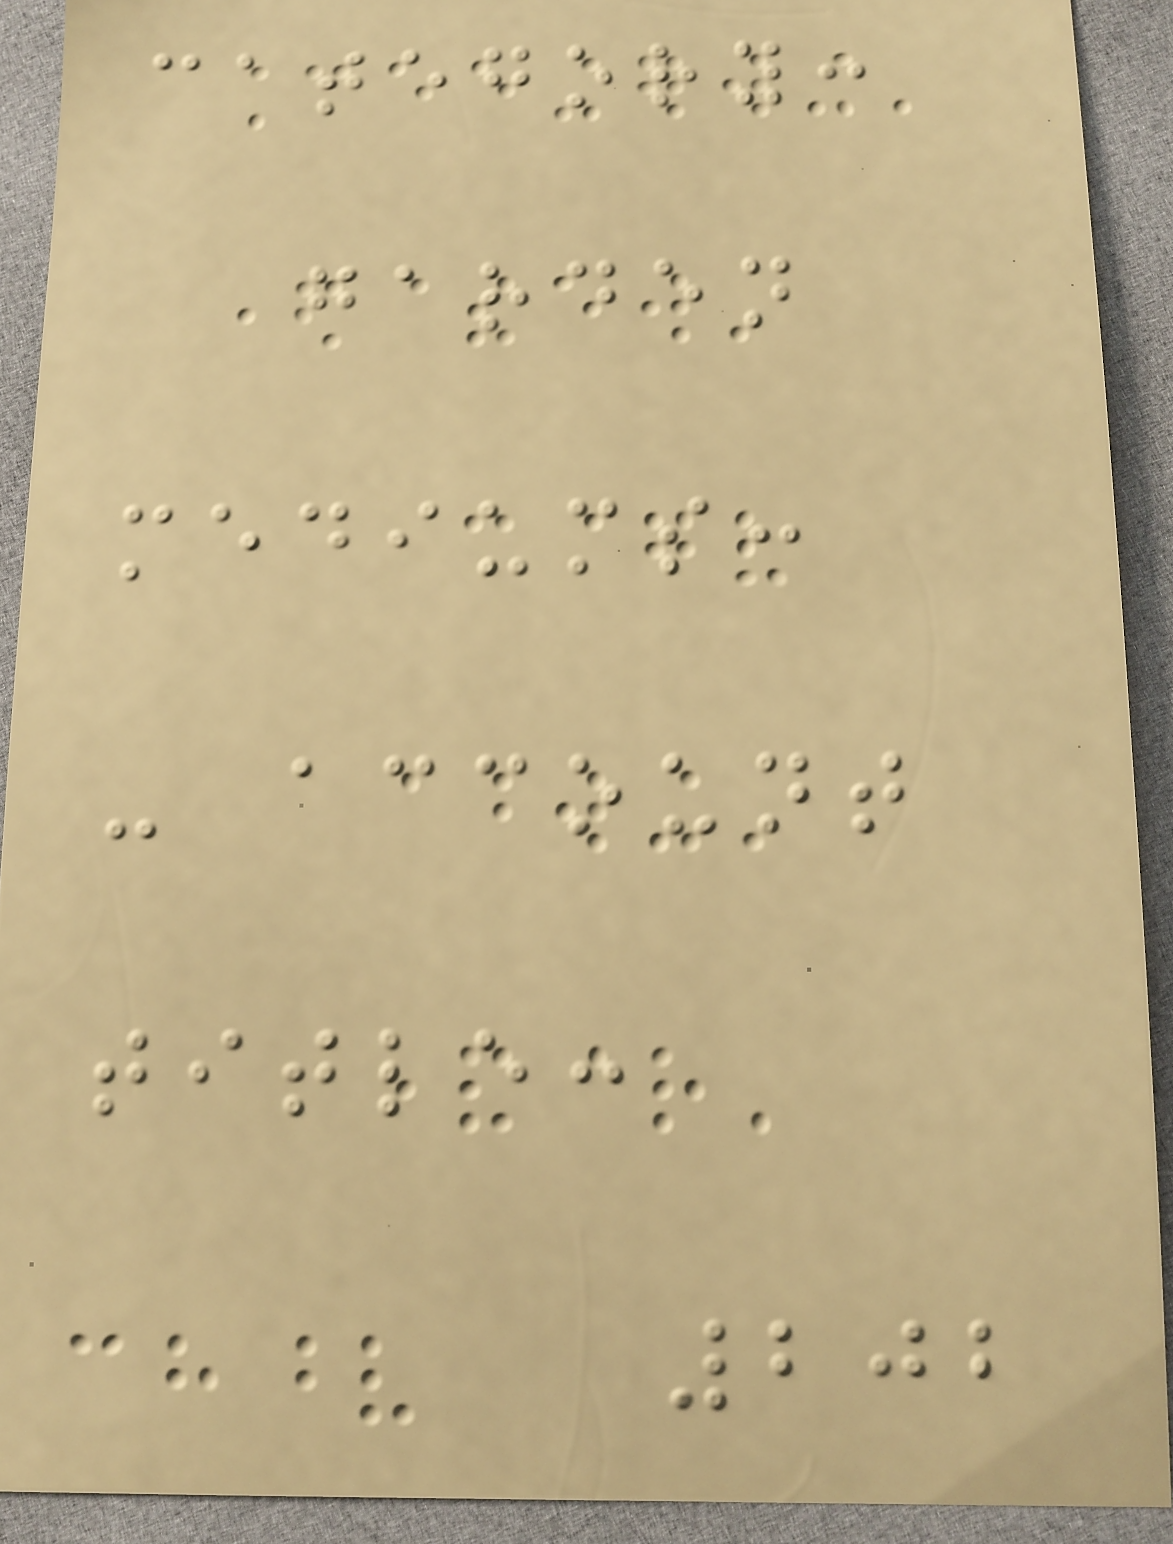category:
garden
mediums:
- account
title:
202
